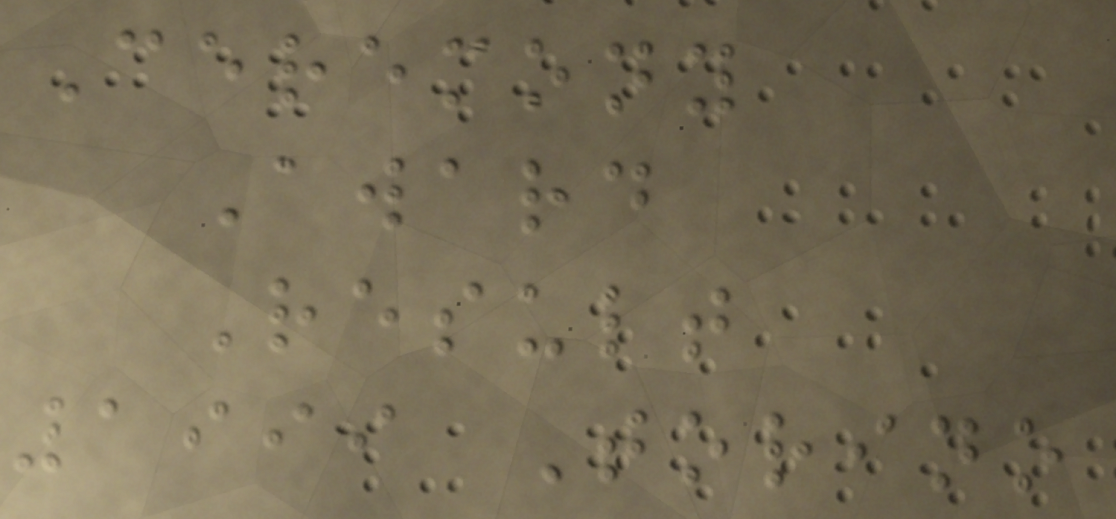Ceremony
Award
Result
1999 Torino
